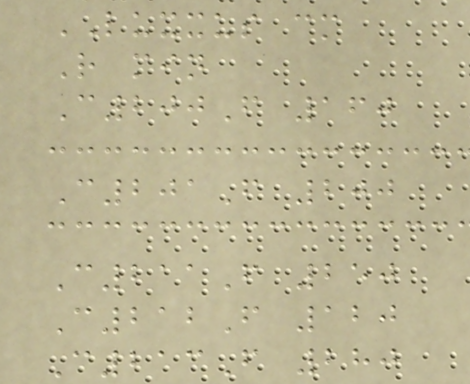LUXXUS cm
R min
C200F 160
C201F 200
C211F 250
C212F 120
C213F 280
